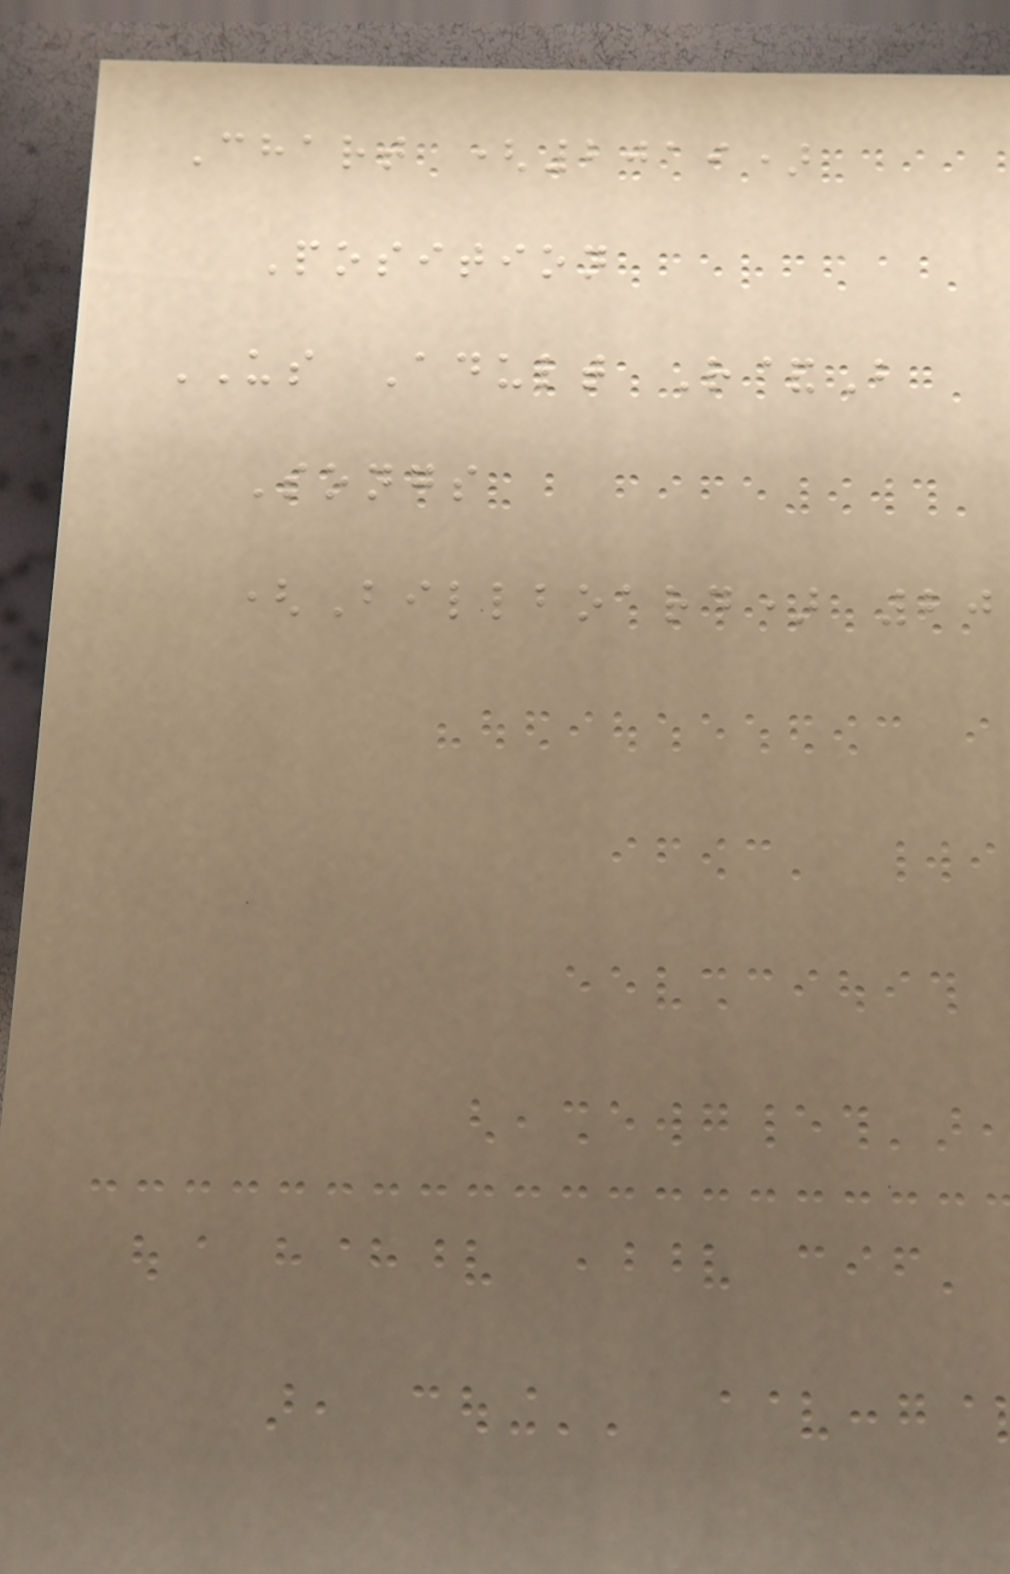Chart (2019)
Position
US Adult R&B
Songs
(Billboard) 20
